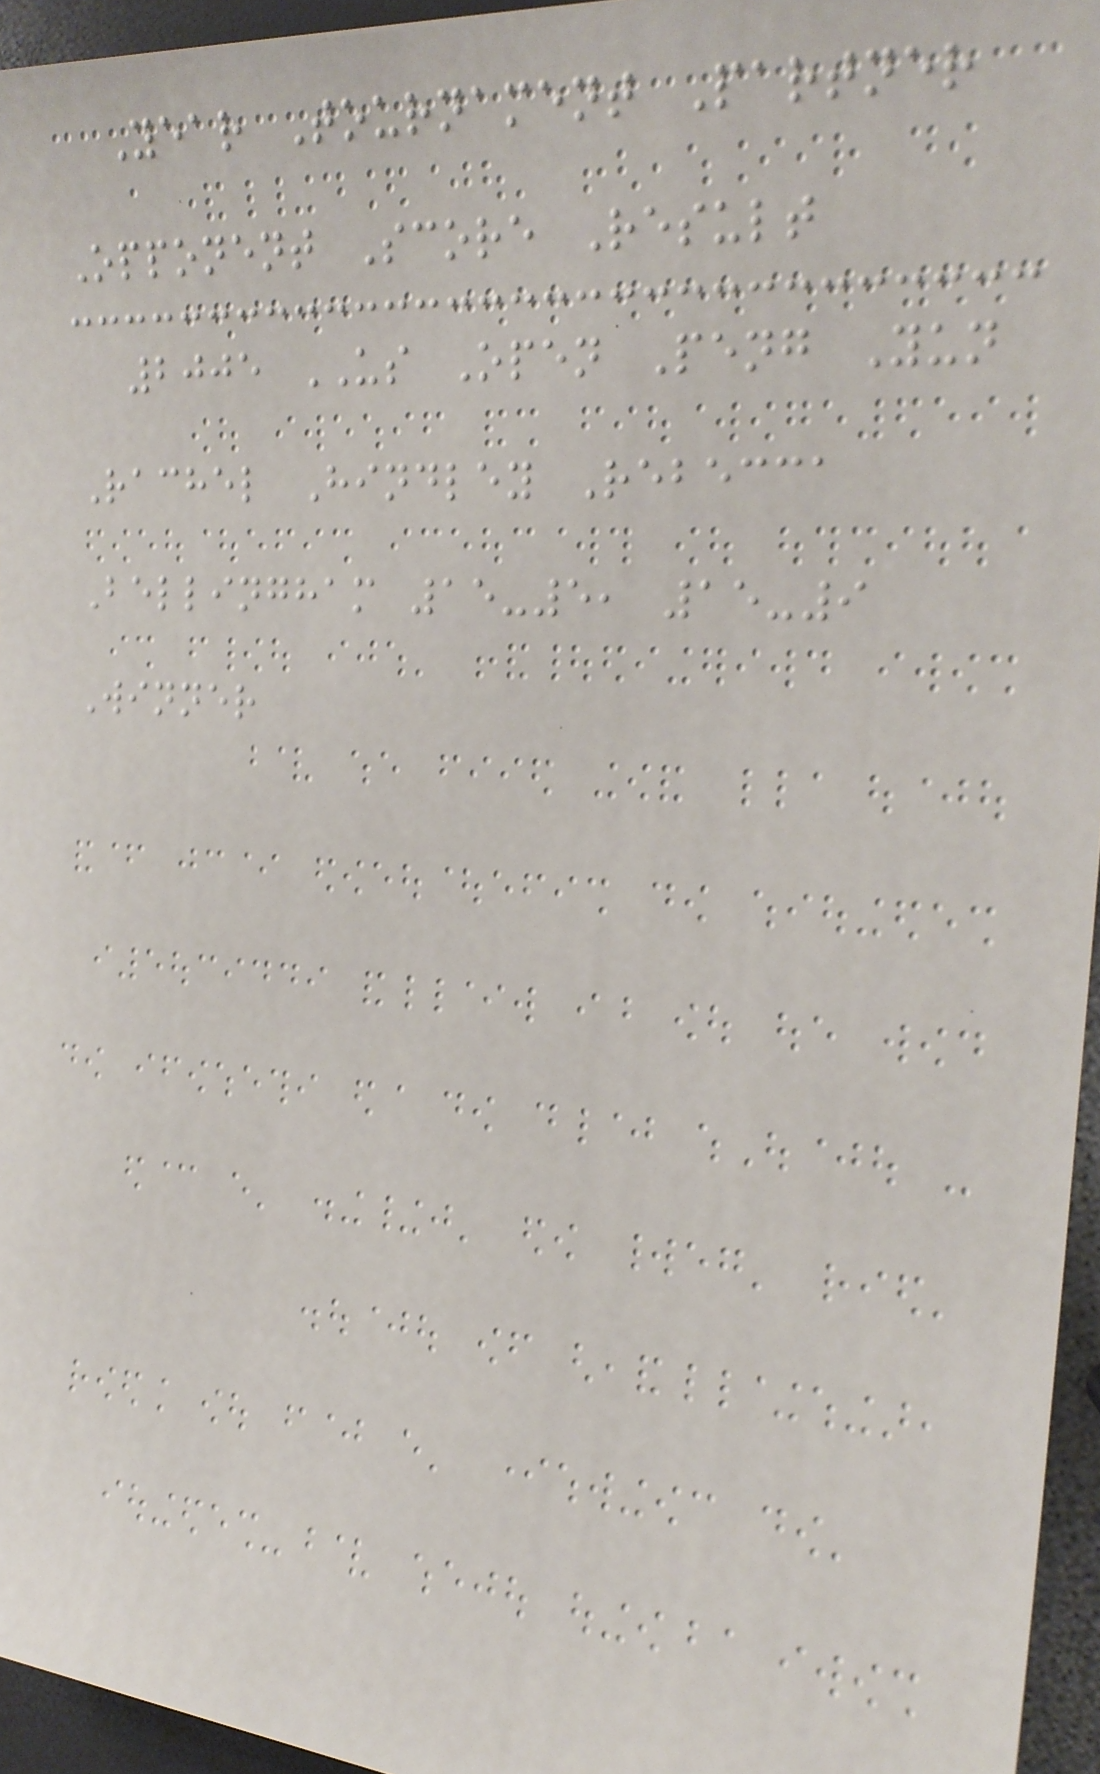Year Tournament Partner
Opponent Score Result
2005 US Open Peng Yun
Rachel Hindley Rebecca
Bellingham 15-5, 15-9
Winner
